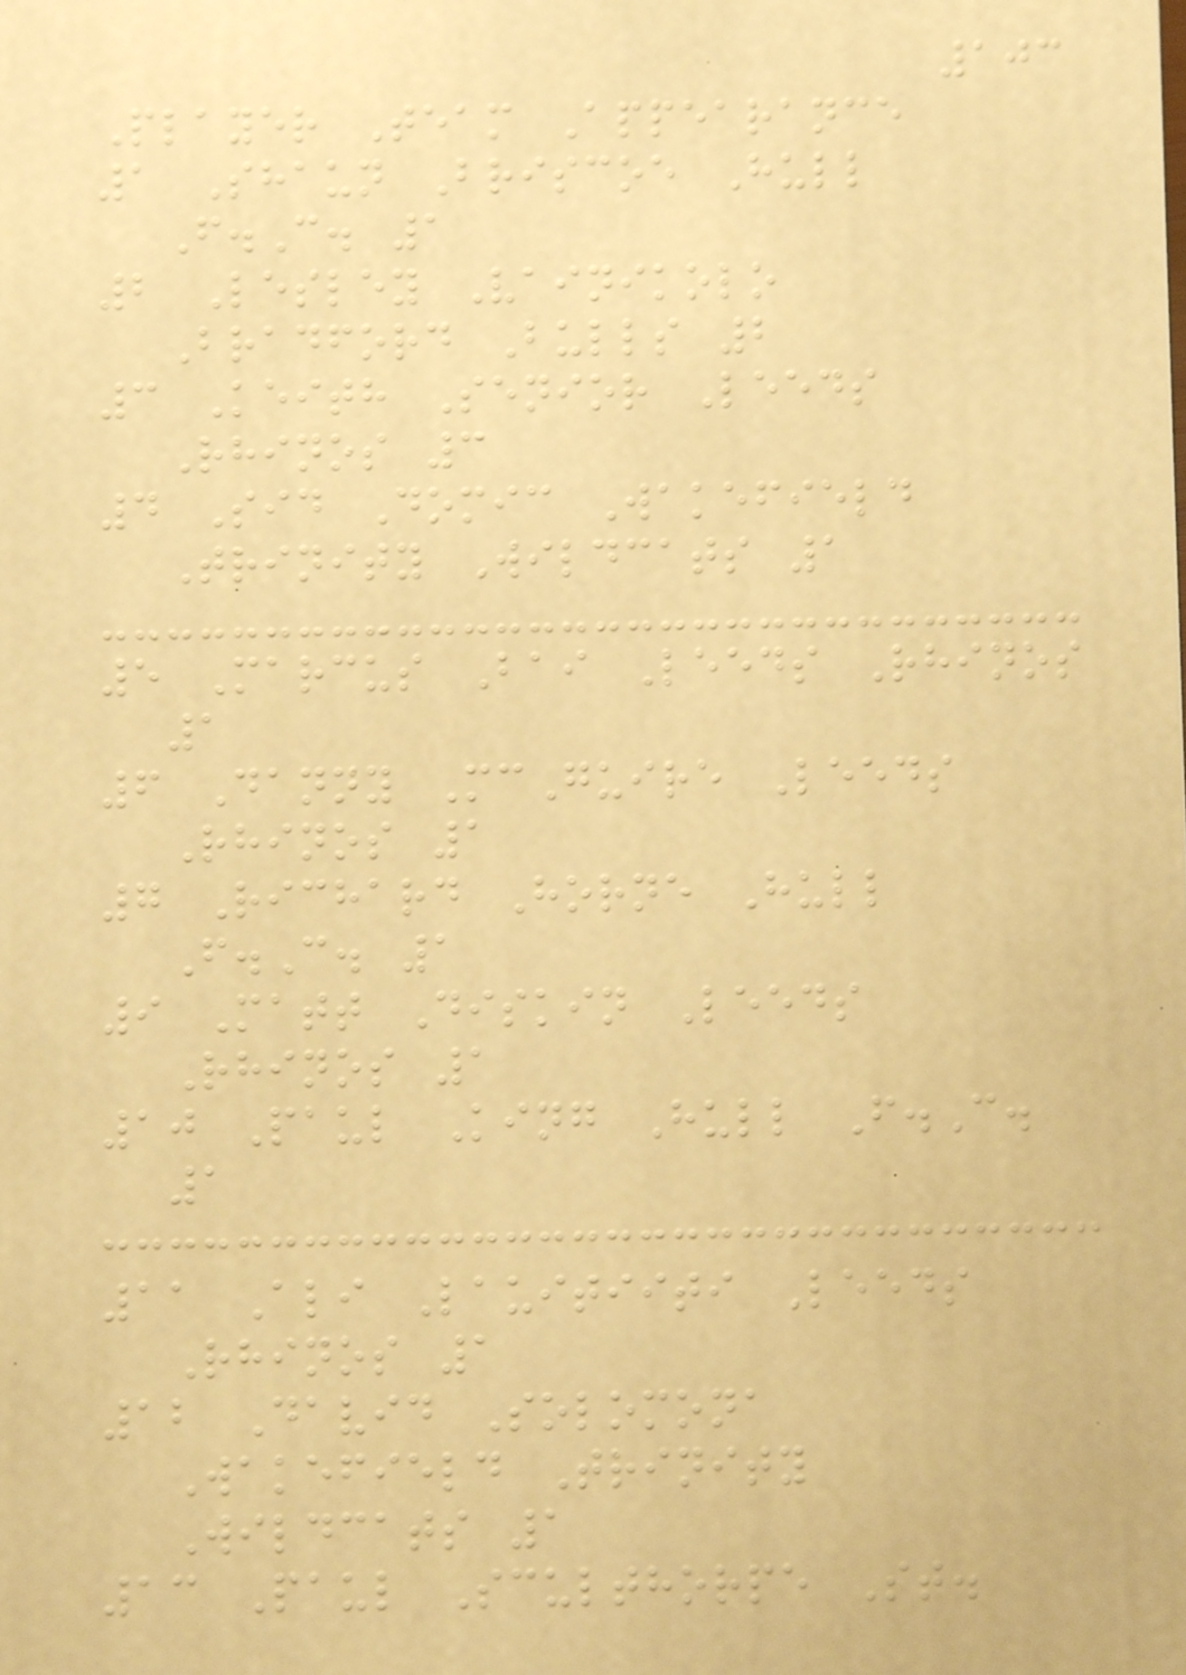103
Player Team Appearance
1 Shaun Briscoe Hull
F.C. 1
2 Lesley Vainikolo
Bradford Bulls 2
3 Keith Senior Leeds
Rhinos 3
4 Sid Domic Wakefield
Trinity Wildcats 1
5 Marcus Bai Leeds Rhinos
1
6 Danny McGuire Leeds
Rhinos 1
7 Richard Horne Hull
F.C. 1
9 Matt Diskin Leeds
Rhinos 1
10 Paul King Hull F.C.
1
11 Ali Lauitiiti Leeds
Rhinos 1
12 David Solomona
Wakefield Trinity
Wildcats 1
13 Paul Sculthorpe St.
